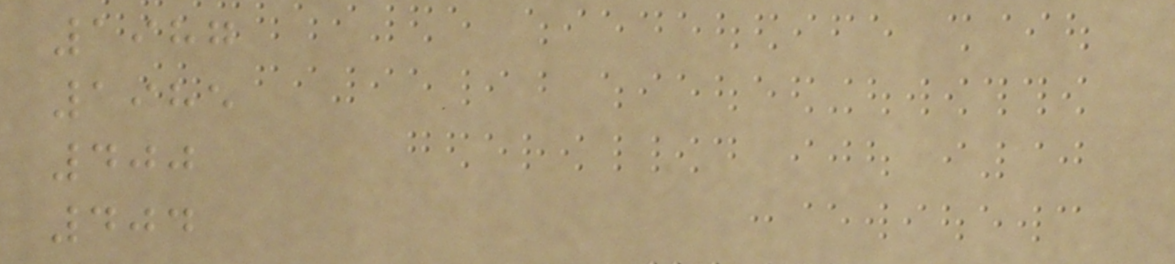1987
1985
400
404
